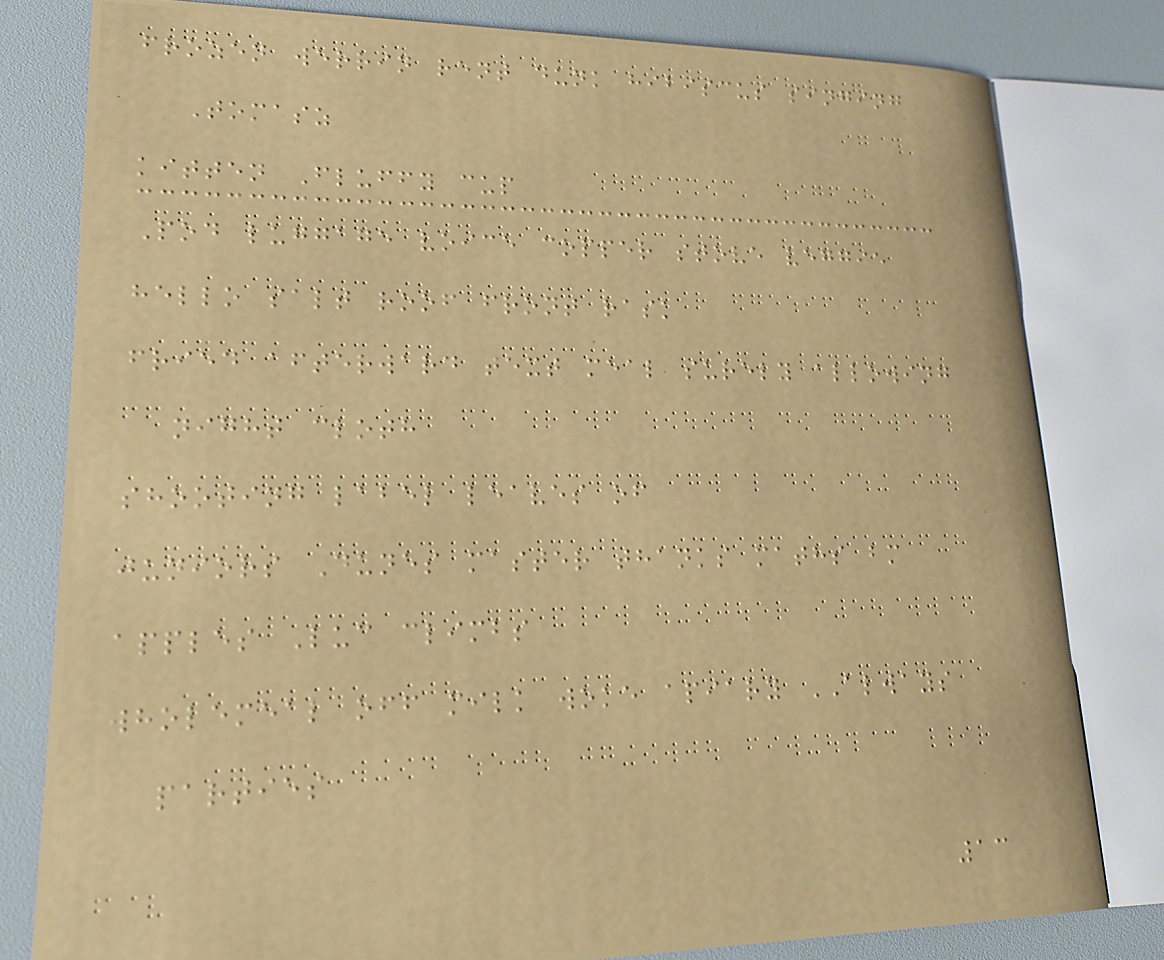frozen werrin rent dunk hibiscus singing
Tomasz
kitten Fluffy cup
Pod luggage voice copper stove veggie
hello salt roof front rask
fried afterward text meal surely allowing
night cloth
shooting label leaves of
juniors Dunes master thanks maths bm
apples Luc climbs
wholemeal off milk woke apiary ALWAYS
parties
13
